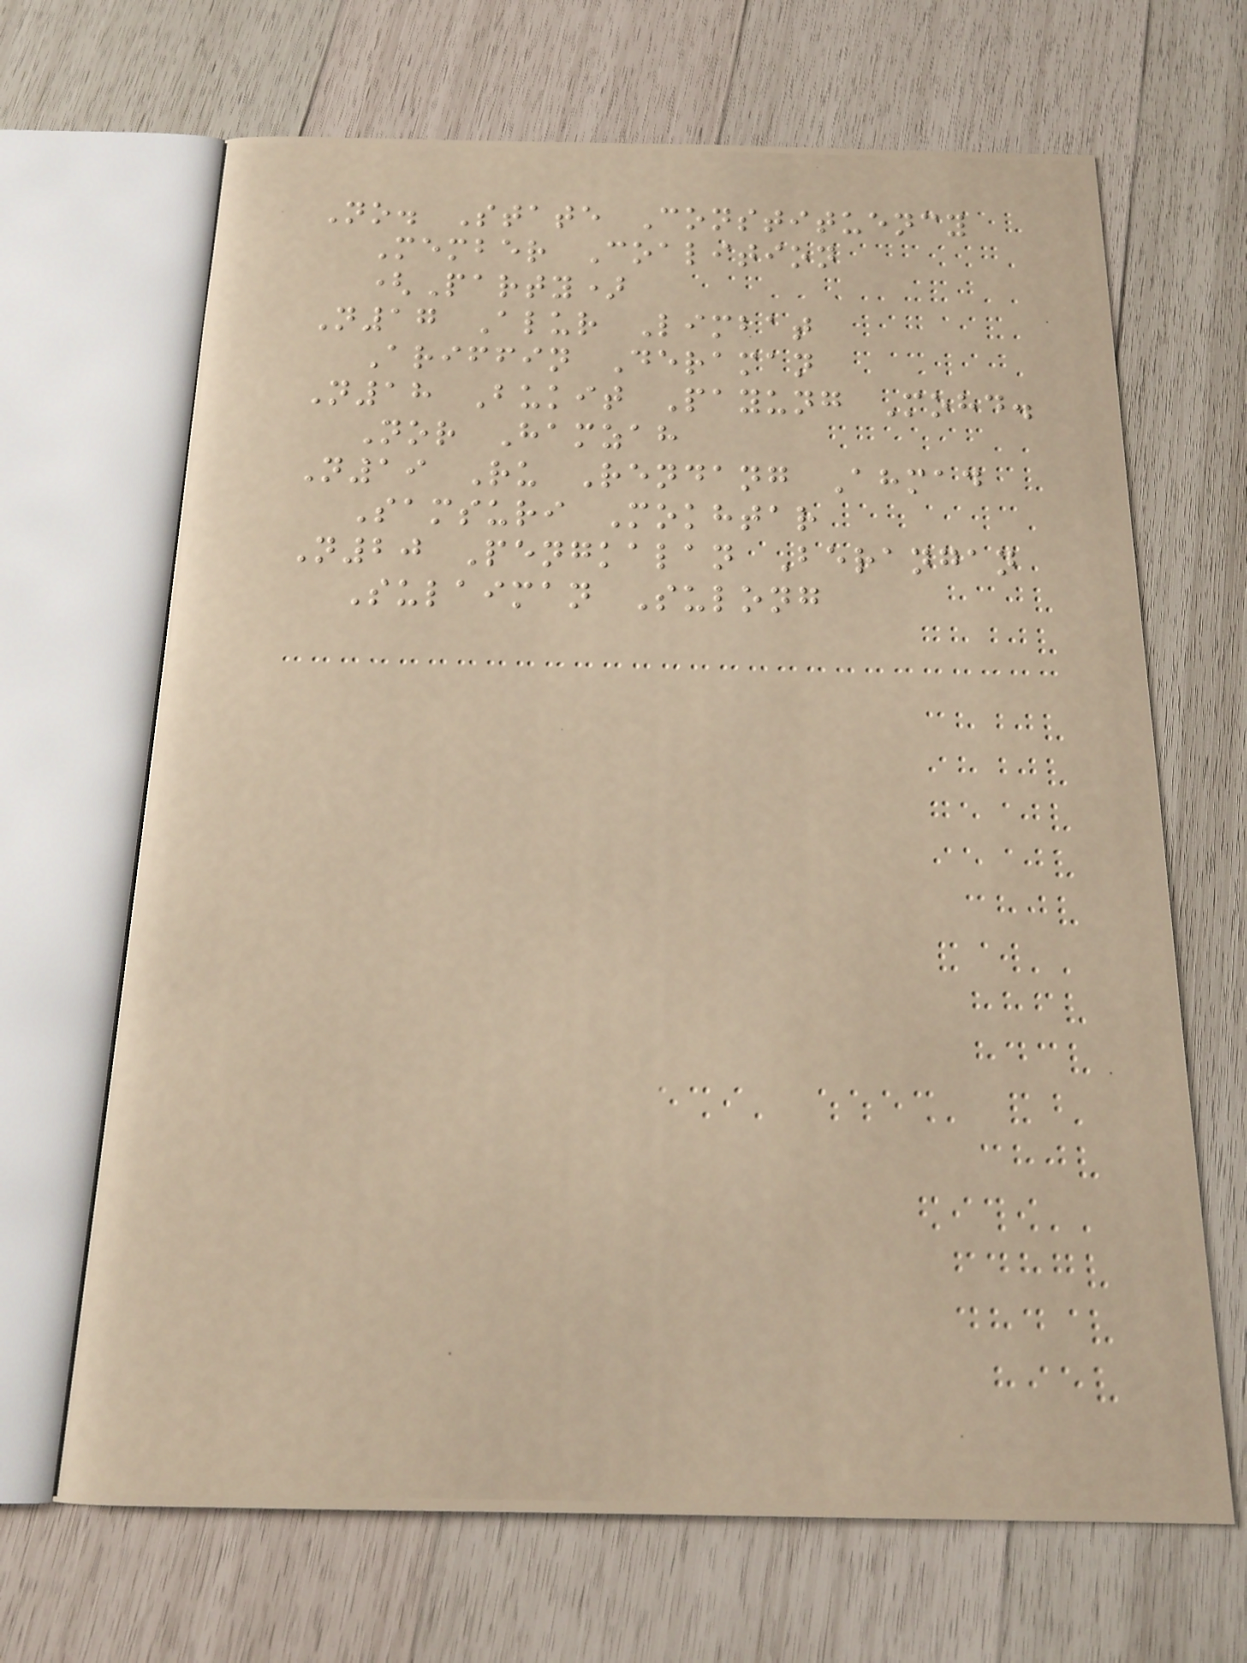No. State Constituency
Member Coalition
(Party)
N17 Alur Limbat
Ariffin Deraman
N18 Bukit Payung Mohd.
Nor Hamzah
N19 Ru Rendang Ahmad
Samsuri Mokhtar
N20 Pengkalan Berangan
Sulaiman Sulong
